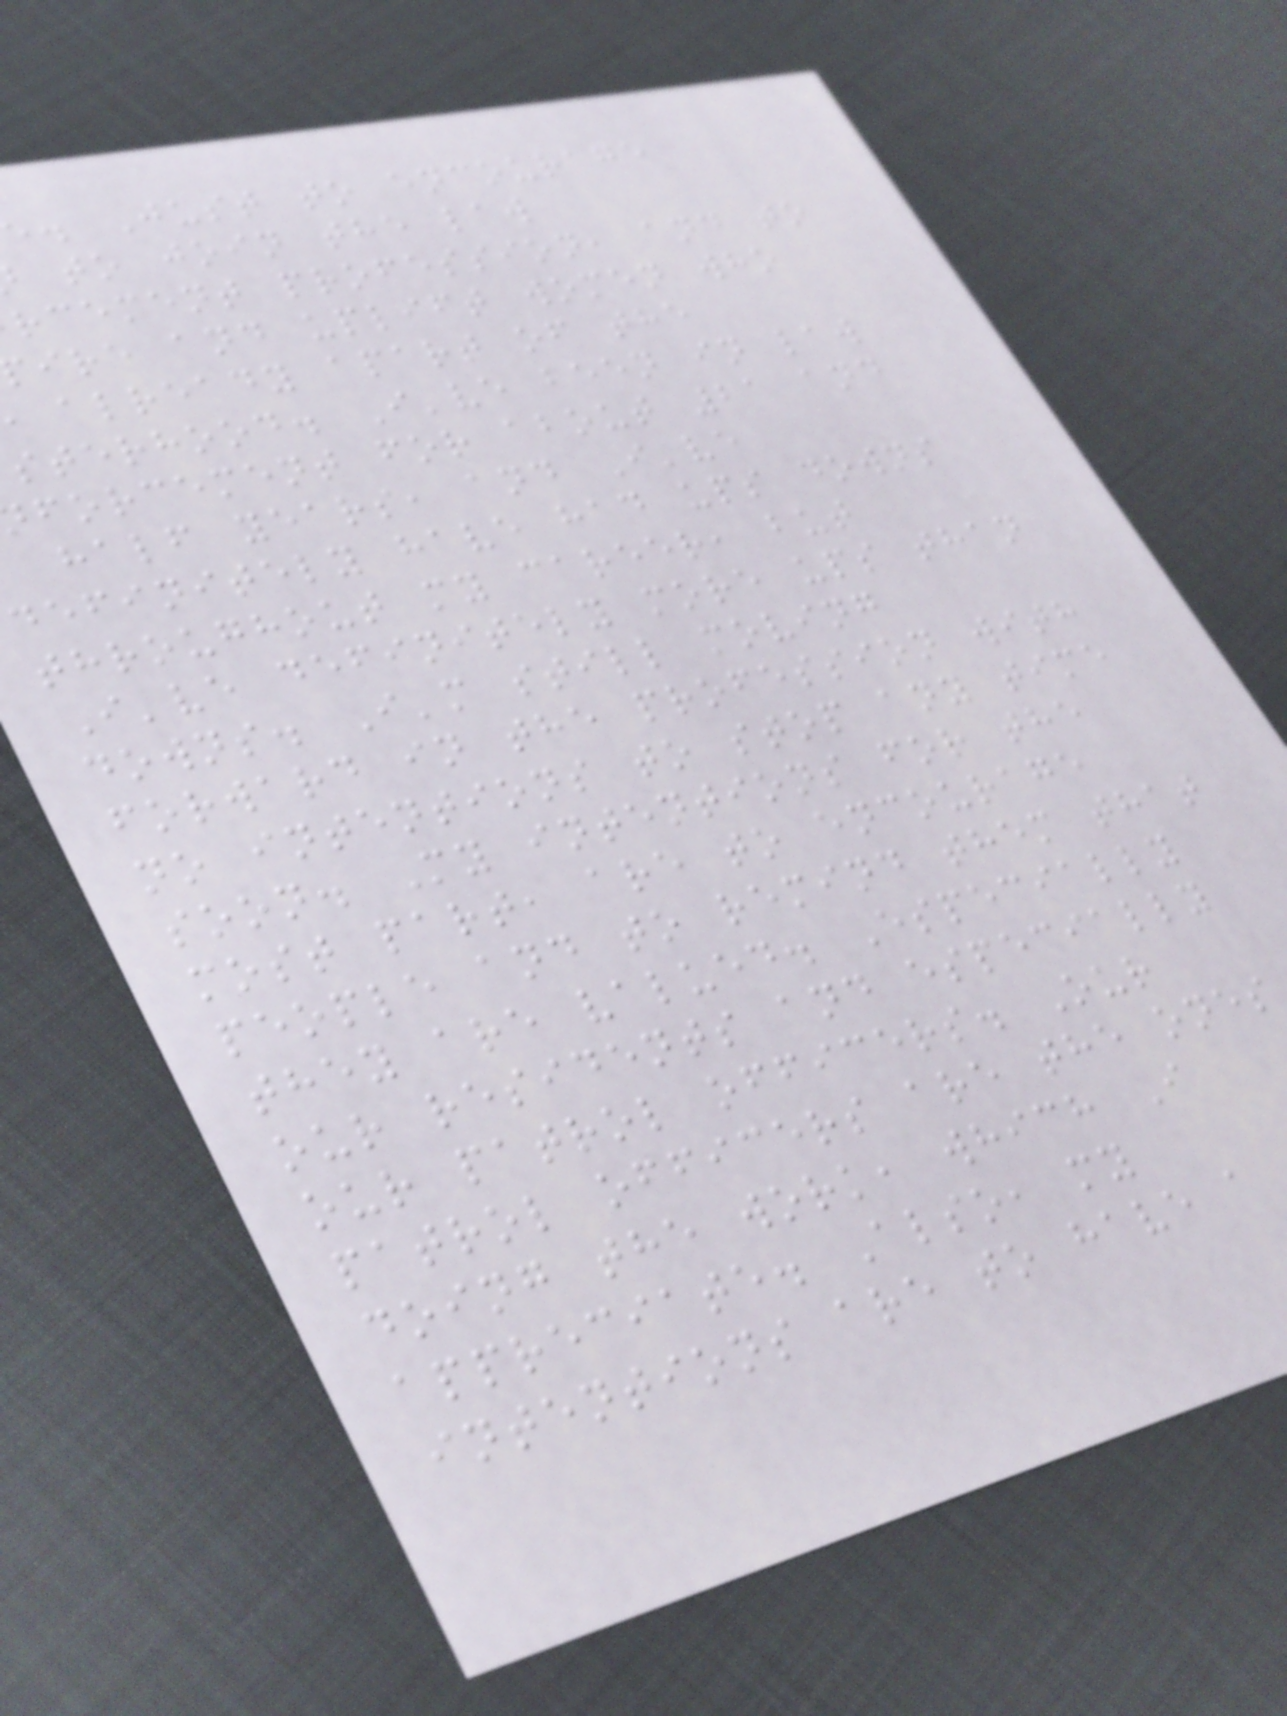. Just to encourage
to join the law
rcement profession, and to
ire and uplift women who
already apart of the
sterhood. I've been in law
forcement for about 21 and
half years, and I've
definitely have had ups downs
throughout my career, but
I've definitely more ups than
downs. I'm still moving
forward in the profession with
no intentions to stop any time
soon. My intentions for the
most part, are to encourage
people and to remind them that
they are valued. Especially
our residents and especially
our patrol officers. Our
patrol officers are the ones
doing the work, which I
appreciate. Also, my
intentions are to have a
